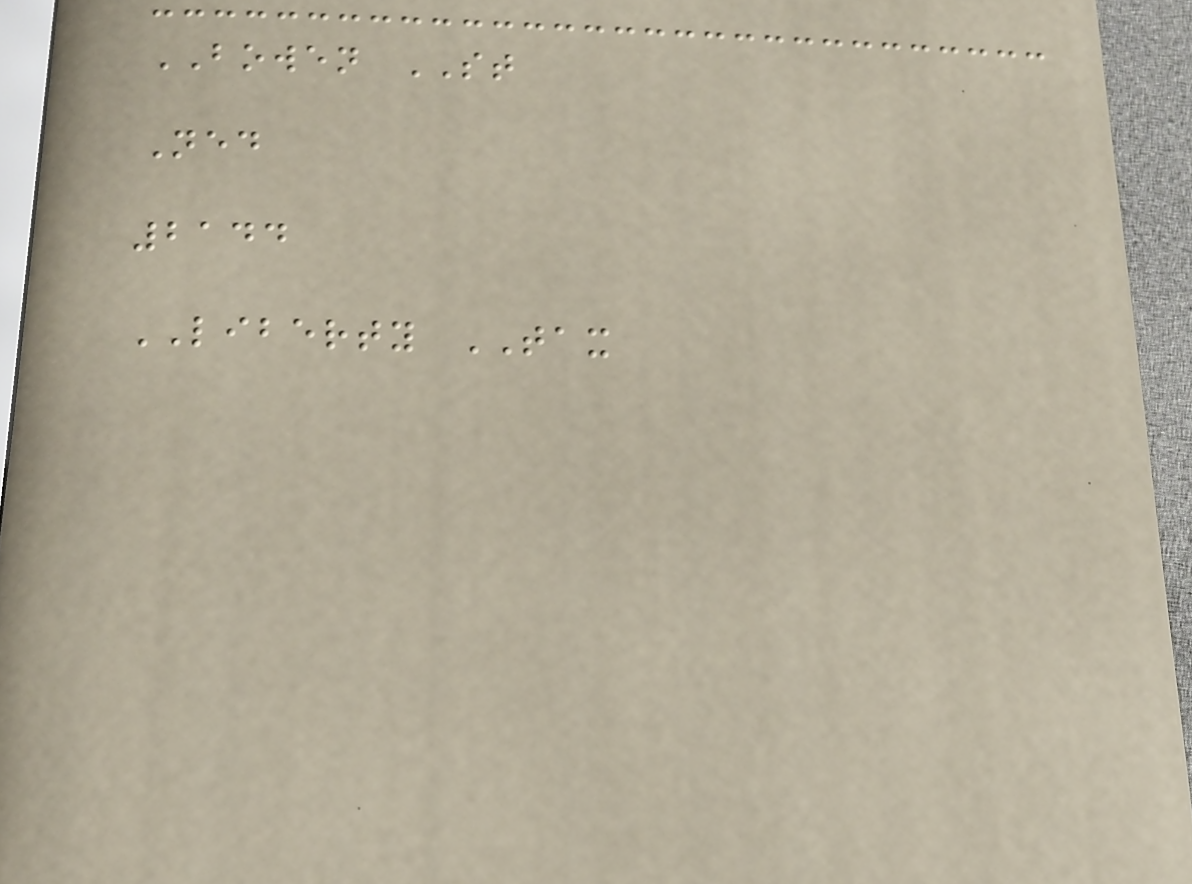BOWEN ST
Ned
2144
LIBERTY TAX
